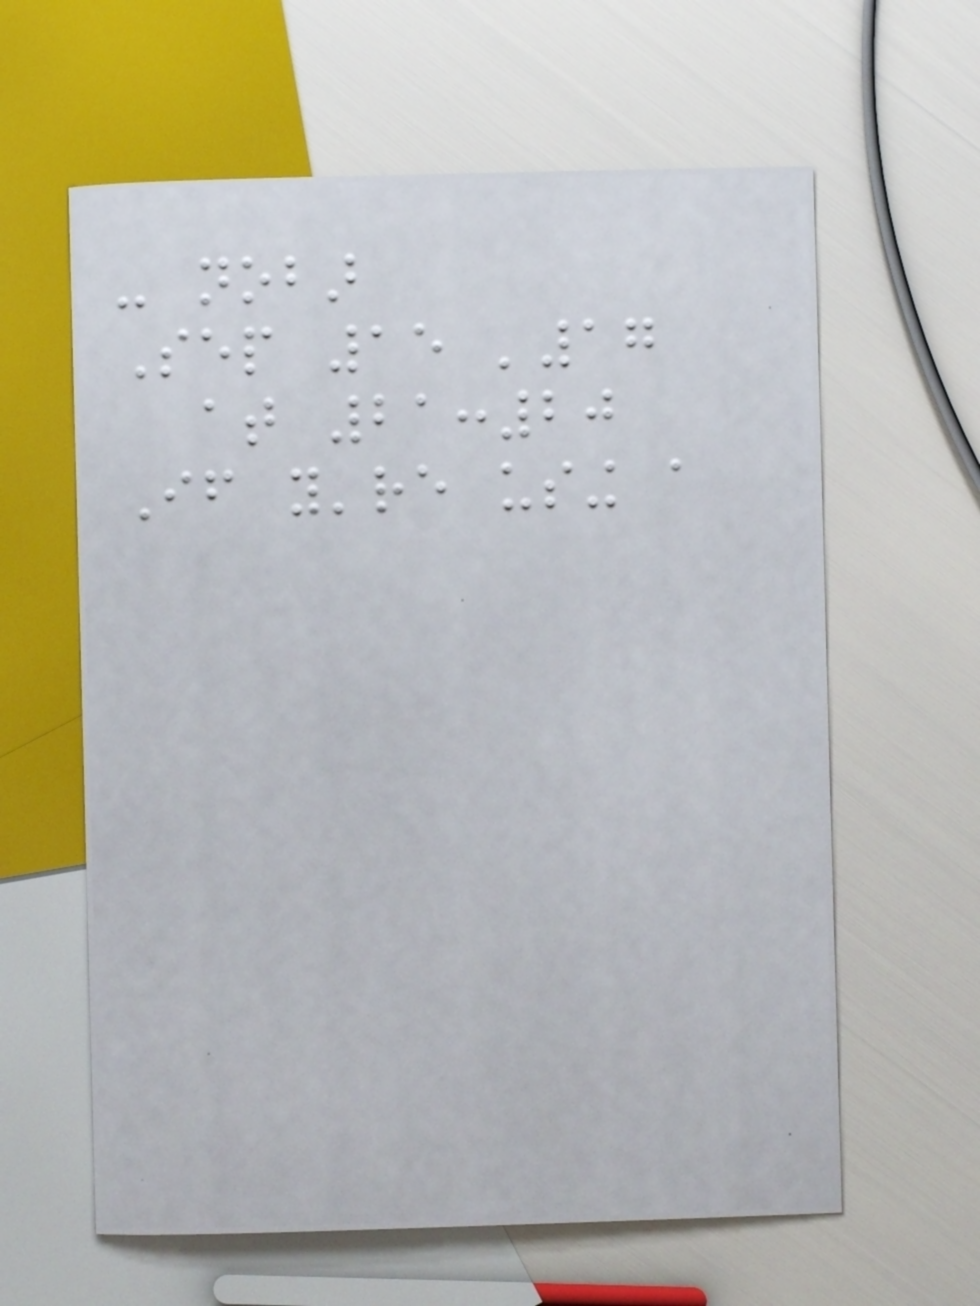- nobar
Sep 15 '17
at 21:20
If you're using a
